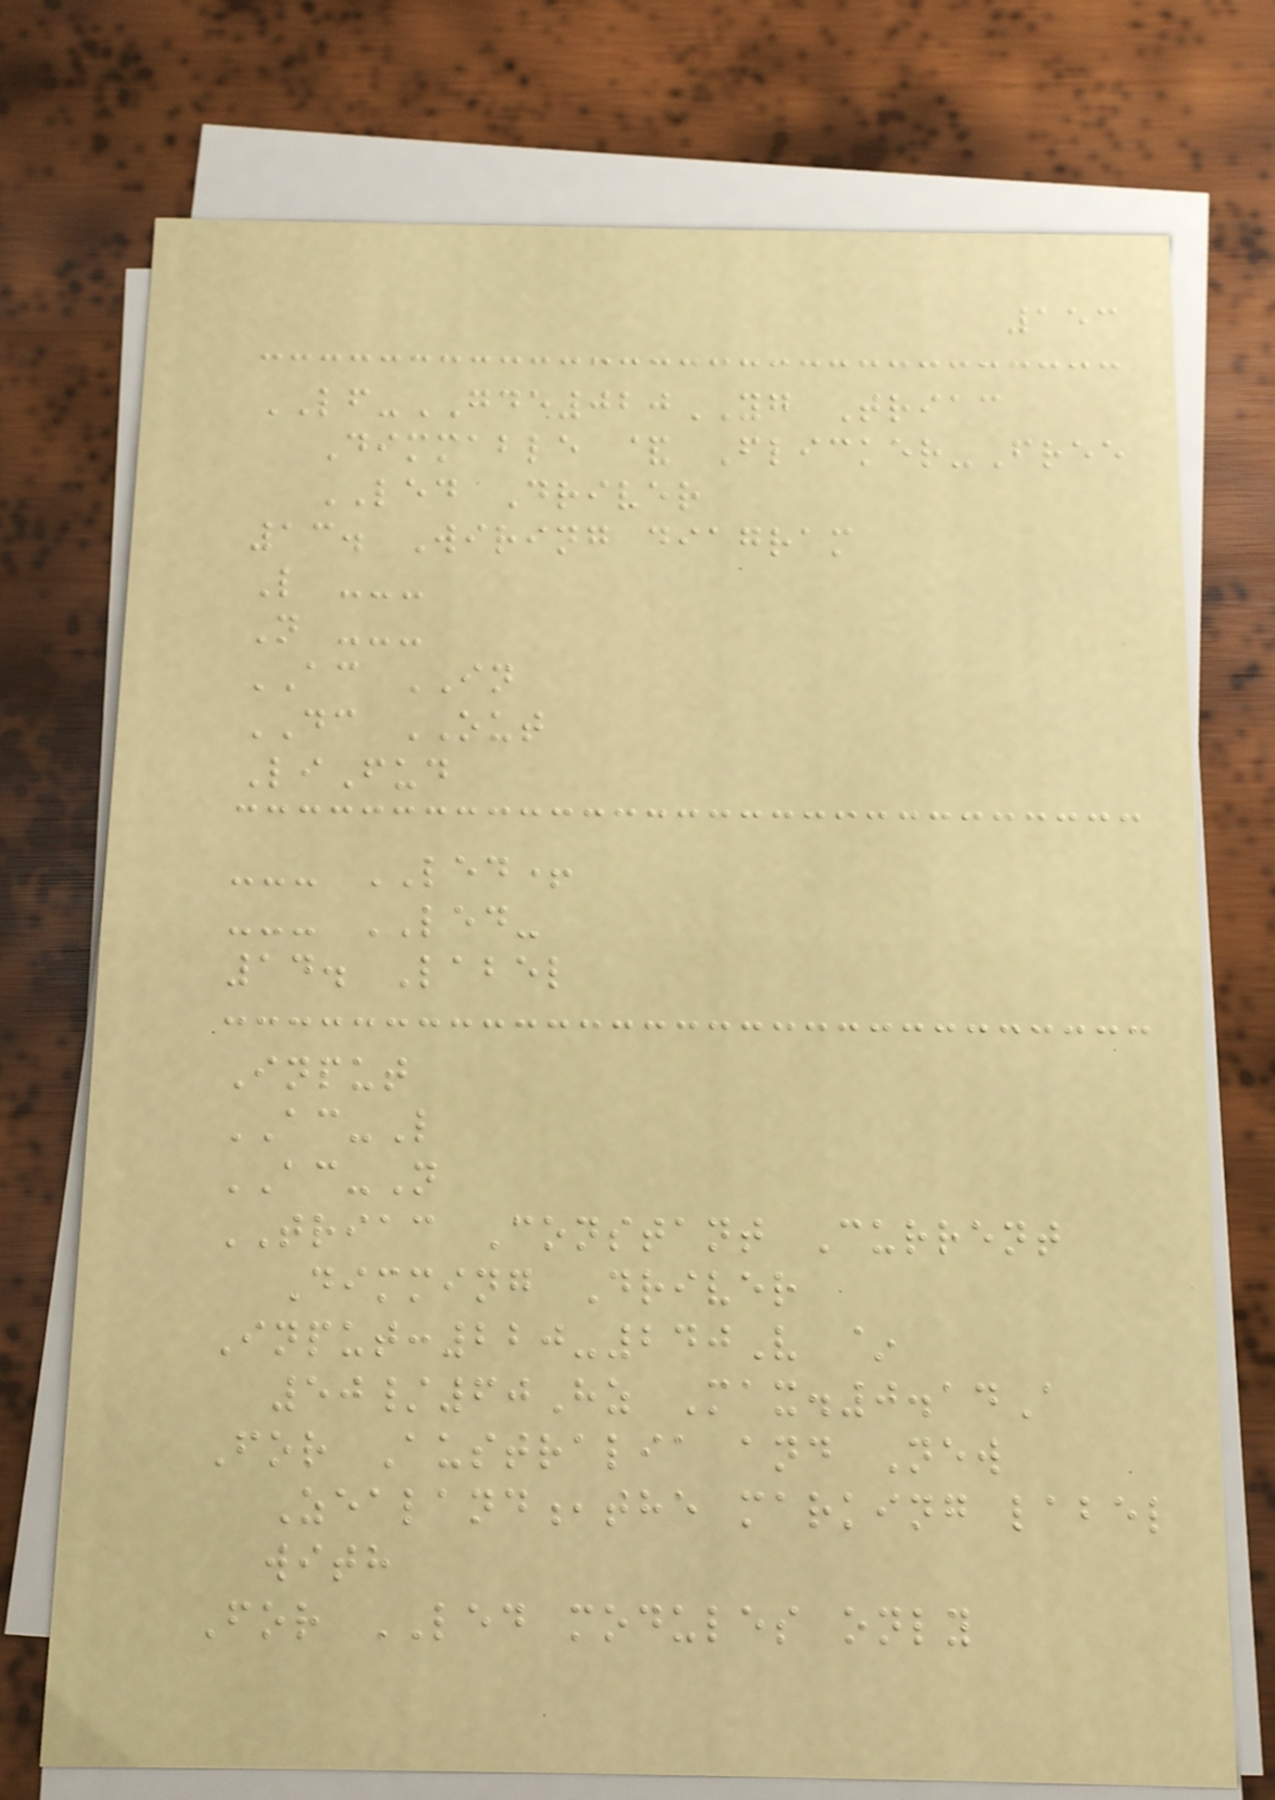153
LF-GDE020YG Triac
Dimmable & Flicker-Free
LED Driver
13. Wiring diagram
L ---
N ---
AC IN
DC OUT
LiFud
--- LED+
--- LED-
14. Label
Input
AC-L
AC-N
TRIAC Constant Current
Dimming Driver
Input:220-240V ~
50/60Hz Max.0.14A
For Australia and New
Zealand,the marking label
with
For LED modules only
